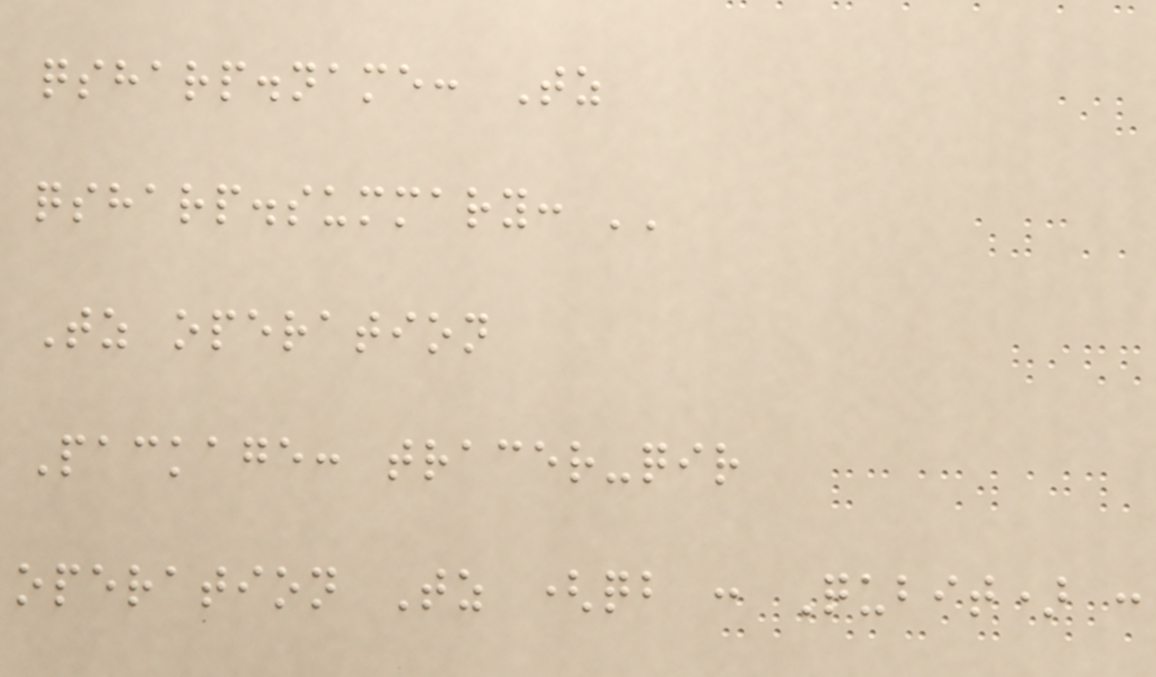qsharp.name: Tz
qsharp.summary: ''
Tz operation
Package: tracer-qir
operation Tz (qb : Qubit) :
